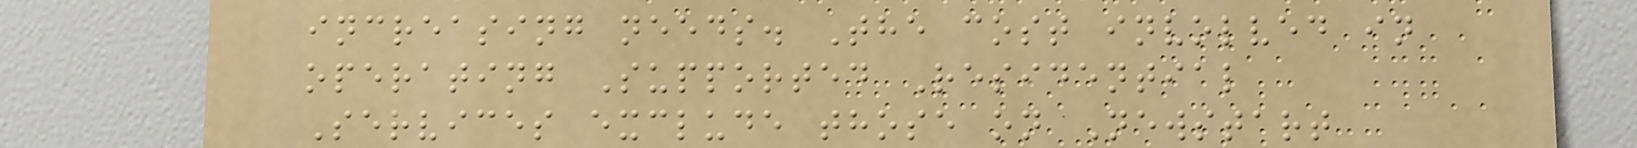increasing needs. The cost involved in
operating Supported Residential
Services exclude those on Newstart
